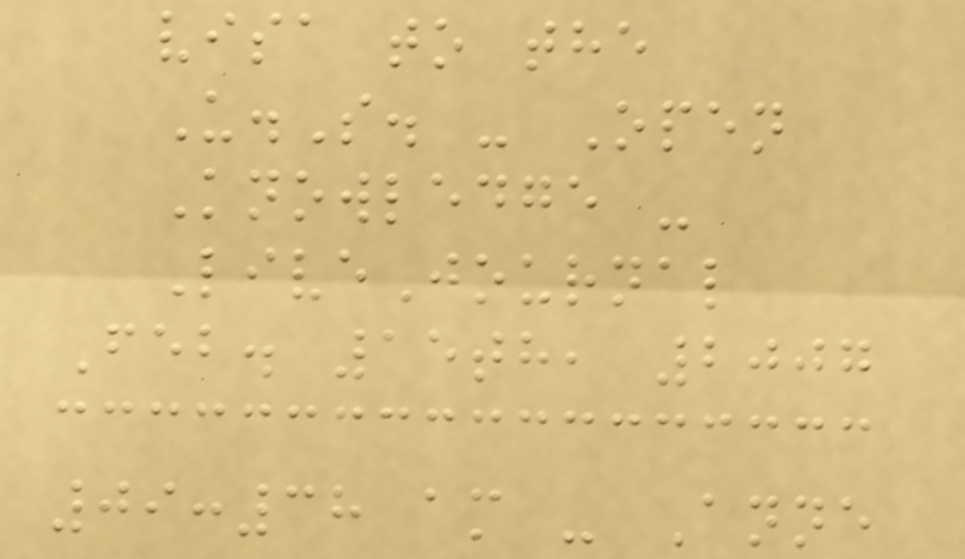visa to the
U.S. - Open
Knowledge -
LiveJournal
Feb. 15th, 2007
09:38 am - Anne
